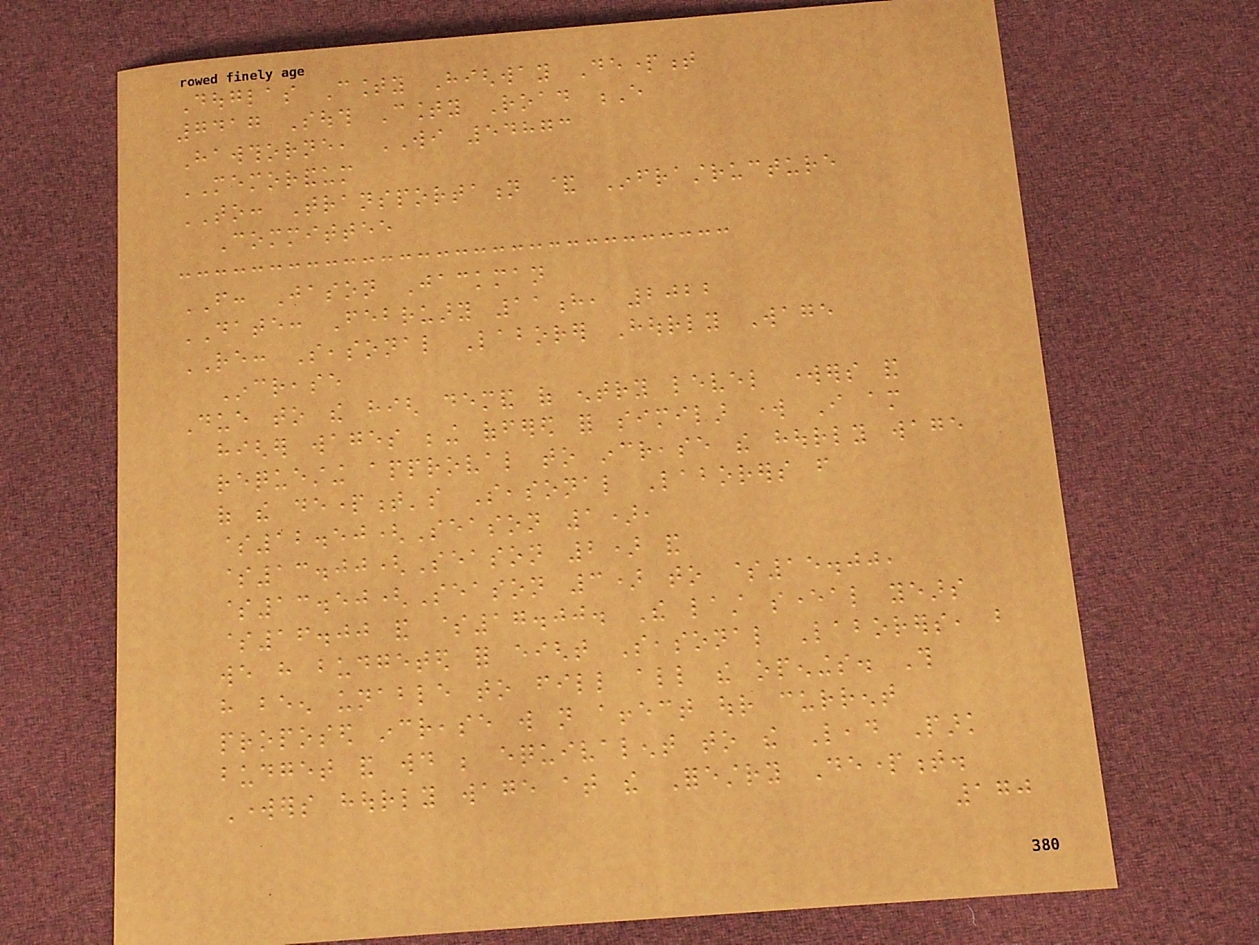Douglas County Highway Department
7417 South County Road E
Hawthorne, WI 54873
MEMORANDUM
TO: Transportation & Infrastructure
Committee
FROM: Jason Jackman
DATE: February 11h, 2022
RE: Seasonal Laborer Hourly Wage
Increase
Due to the high demand of entry level workers and
higher wages being offered for similar work I am
requesting approval to increase the hourly wage
of the department's Seasonal Laborers from
$12.50(Season 1),
$13.00(Season 2) and
$13.50(Season 3) to $15.00,
$16.00 and $17.00. The last several years
we have budgeted for eight Seasonal Laborers, but
have been unable to fill all the openings. This
proposed increase will not affect our current
budget and would be equivalent to the Lead Park
Workers hourly wage at the Forestry Department.
170
